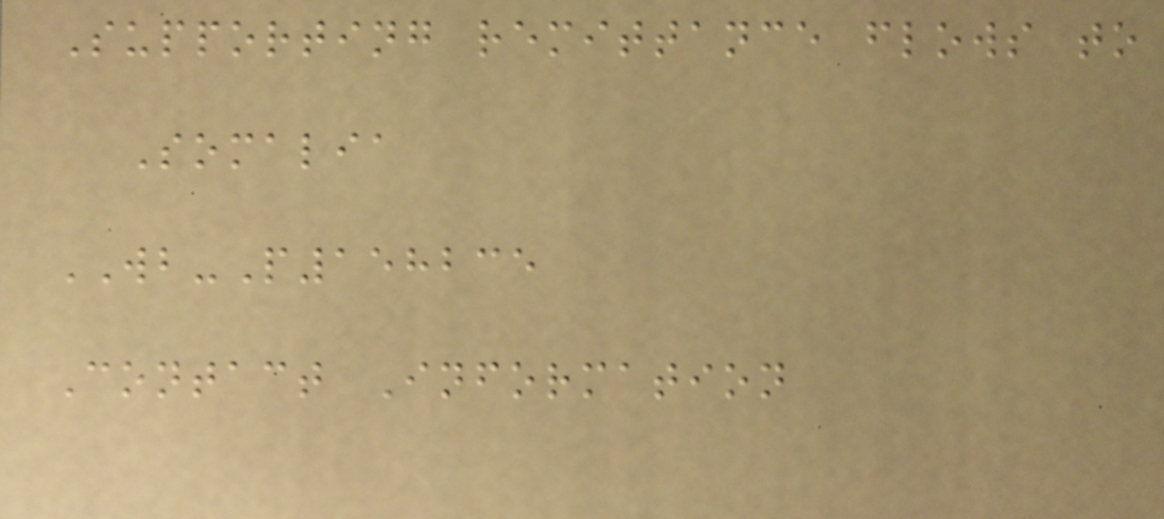Supporting remittance flows to
Somalia
WB-P158235
Contact Information
